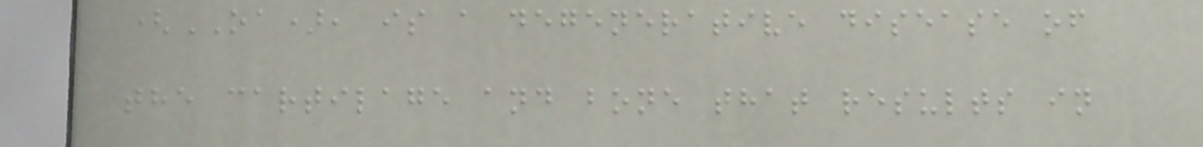(OA), is a degenerative disease of
the cartilage and bone that results in
